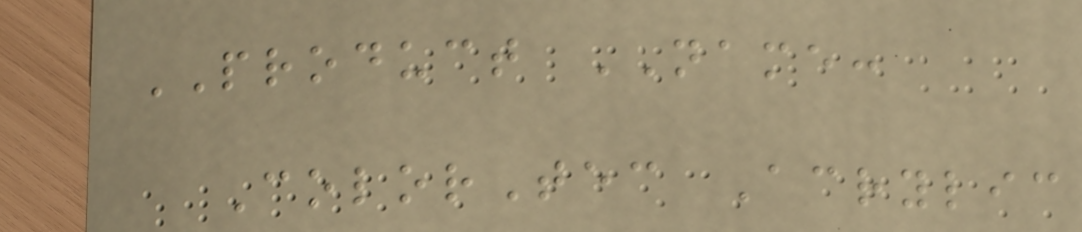PRODUCT NAME:
ColorTec Acrylic
